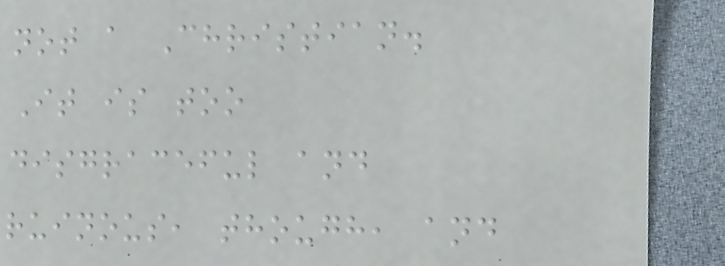not a Christian.
It is too
disgraceful and
ruinous, though, and
